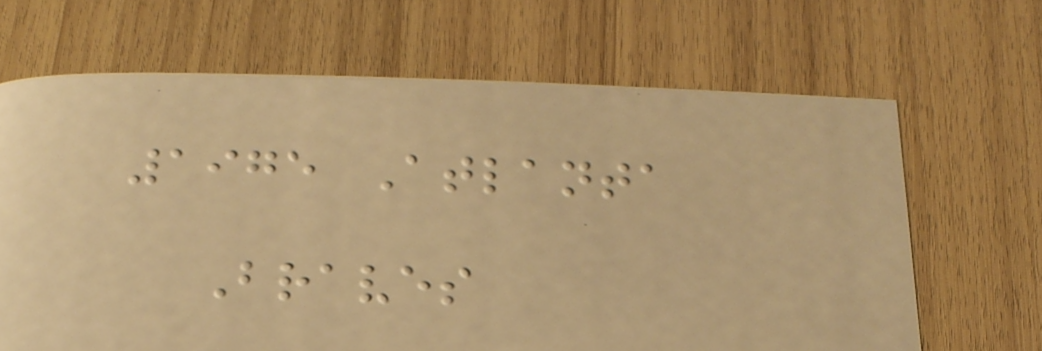1975 Atlanta
Braves
